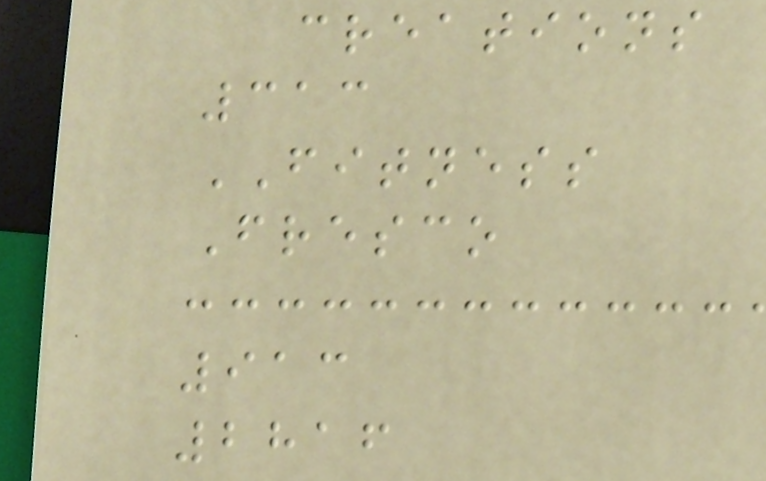creations
313
FITNESS
Fresco
913
2816
